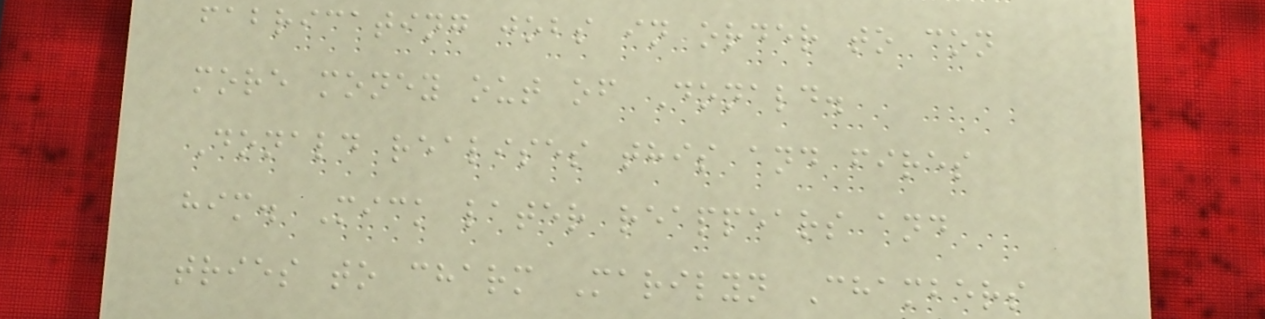fabricating jobs in order to con
more money out of Donald.
Donald realises this and fires
him. Mick later reappears and
tries to charm Marilyn Chambers
